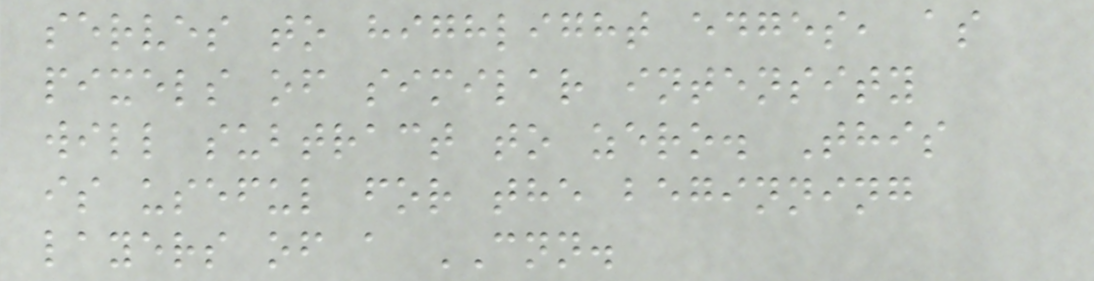serves to highlight edges, as
pixels of similar intensity
will subtract to zero. This
is useful for the beginning
layers of a CNN.
